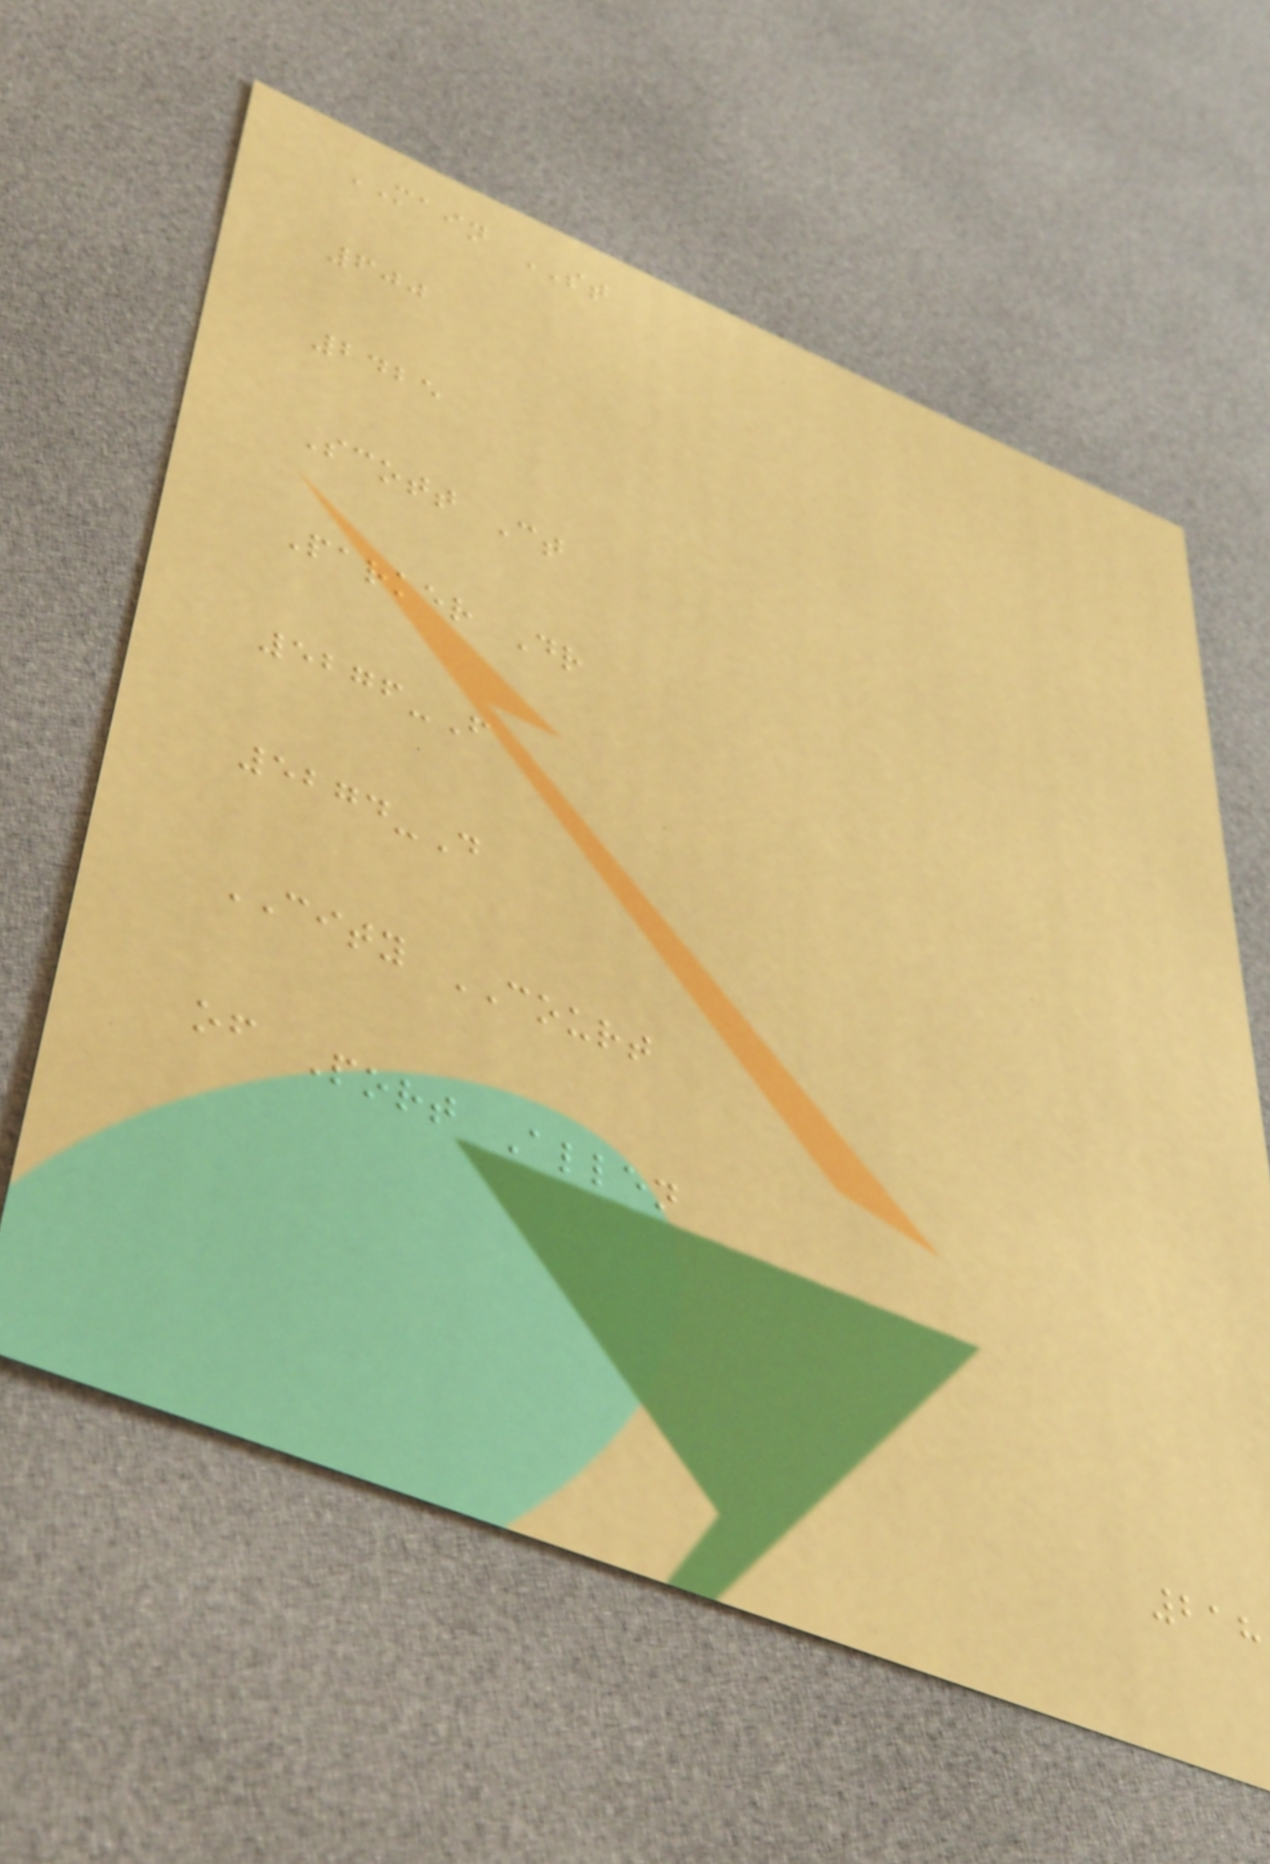MAIN ST
600
2425
Scott Ct
Parker Dr
5276-F
5274-D
CITY COURT
of Port Allen
218
